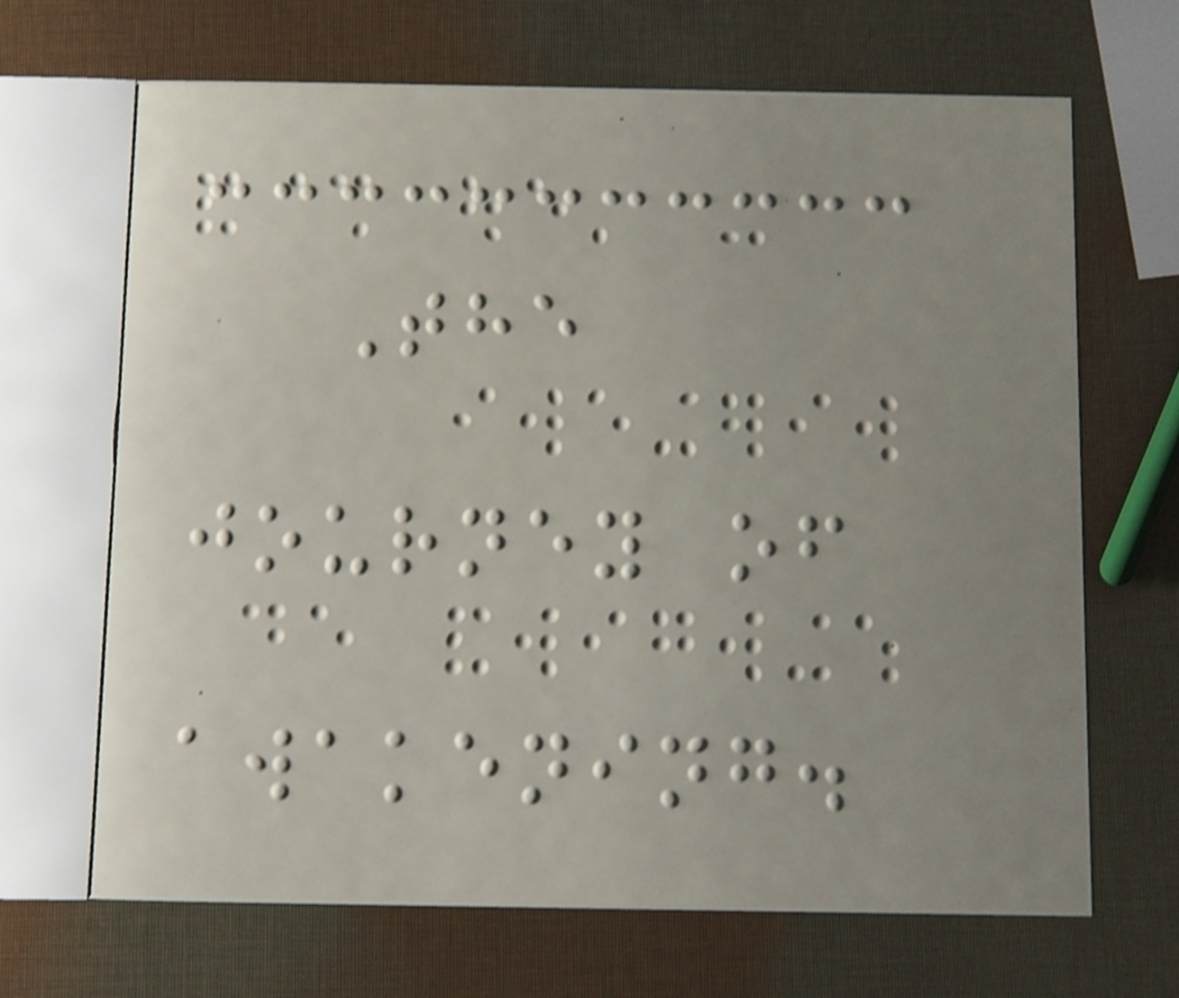The
journey of
awakening.
